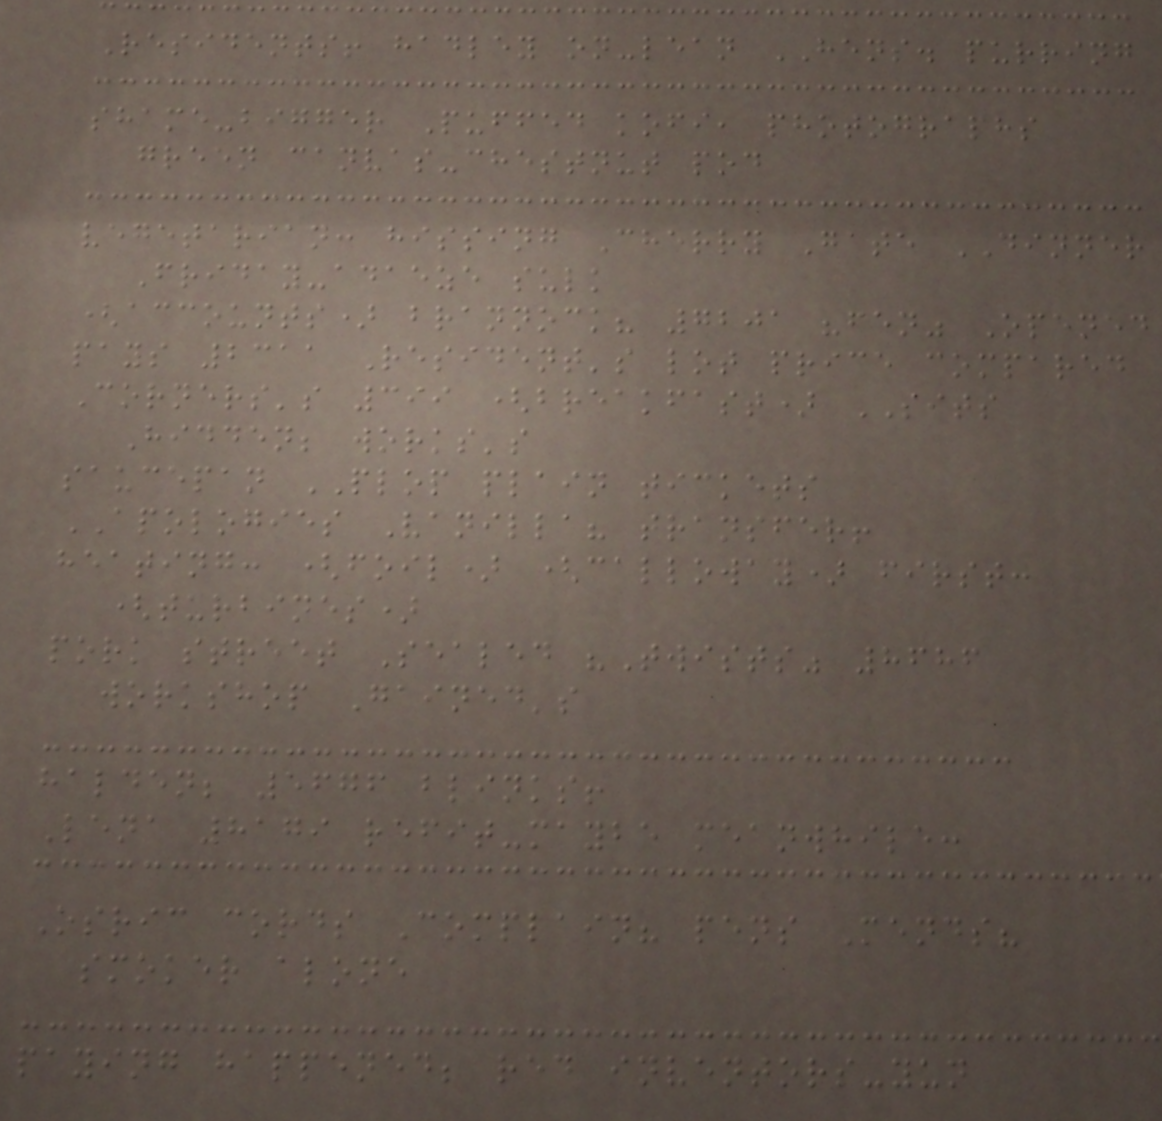Residents! hadley on-lean HENS. purring
shame-bigger Puffed kofi, photographs
green canvas-chestnut pod
vegetarian: hissing Cherry Gate DINNER
Friday-adaeze sulk
(accounts) brannock? 7201 "fen" Opened
pays 2311 Resident's lot price compared
Corners's 399 (breakfast) SITS
Hidden; works's
saucepan PLOP plain tickets
APOLOGIES Vanilla? transfer!
heating: (foil) (calloway) first:
(turbines)
pork street Sealed "Twists" 8686
workshop Gained's
halden; 5676 blinks!
Lena 8179 refit-maybe meanwhile:
Osric cords Complain? pens Mends?
smoker alone
paying happened; red inventors-yun
